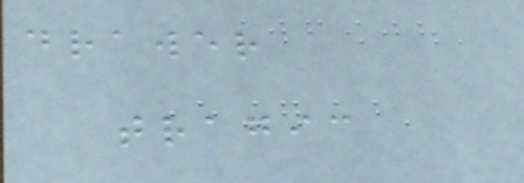drawer
tragic
